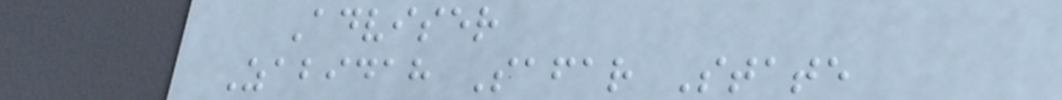Adviser
Zabidah Safar State
